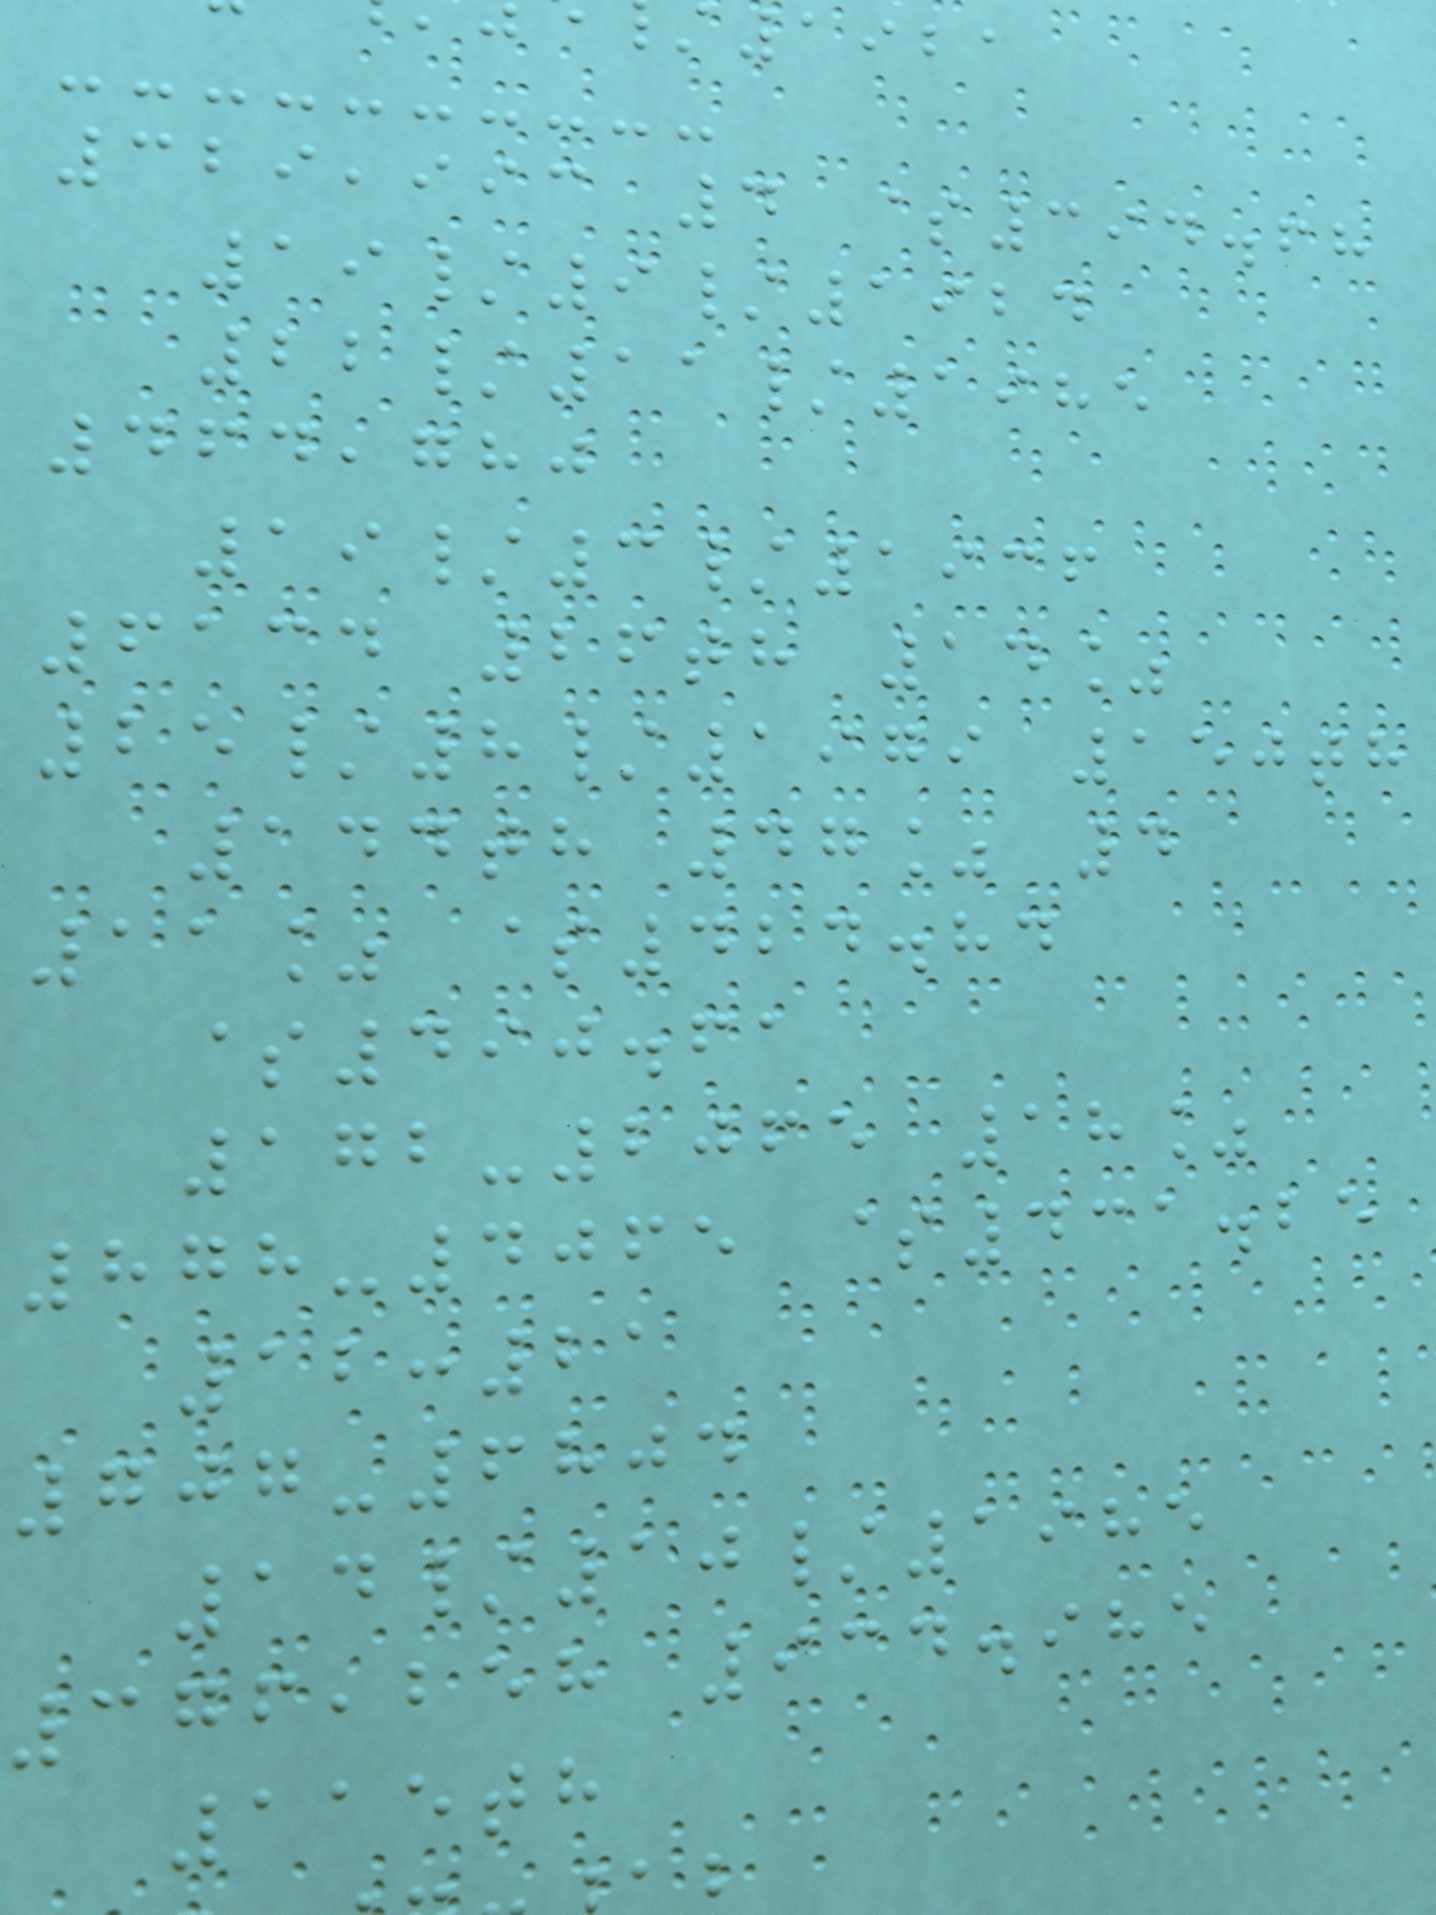1921
329,993 4 $394.68
19/9/1924
22/11/1985
464,780
19/3/1936
6134 26th 14%
25/8/1979 150th
144th 47% 4
11% $424.84
$490.61
172-2065 18%
878-4065 $431.25
12:21
707-6804
14/10/1985
376,258 934.985
115th
